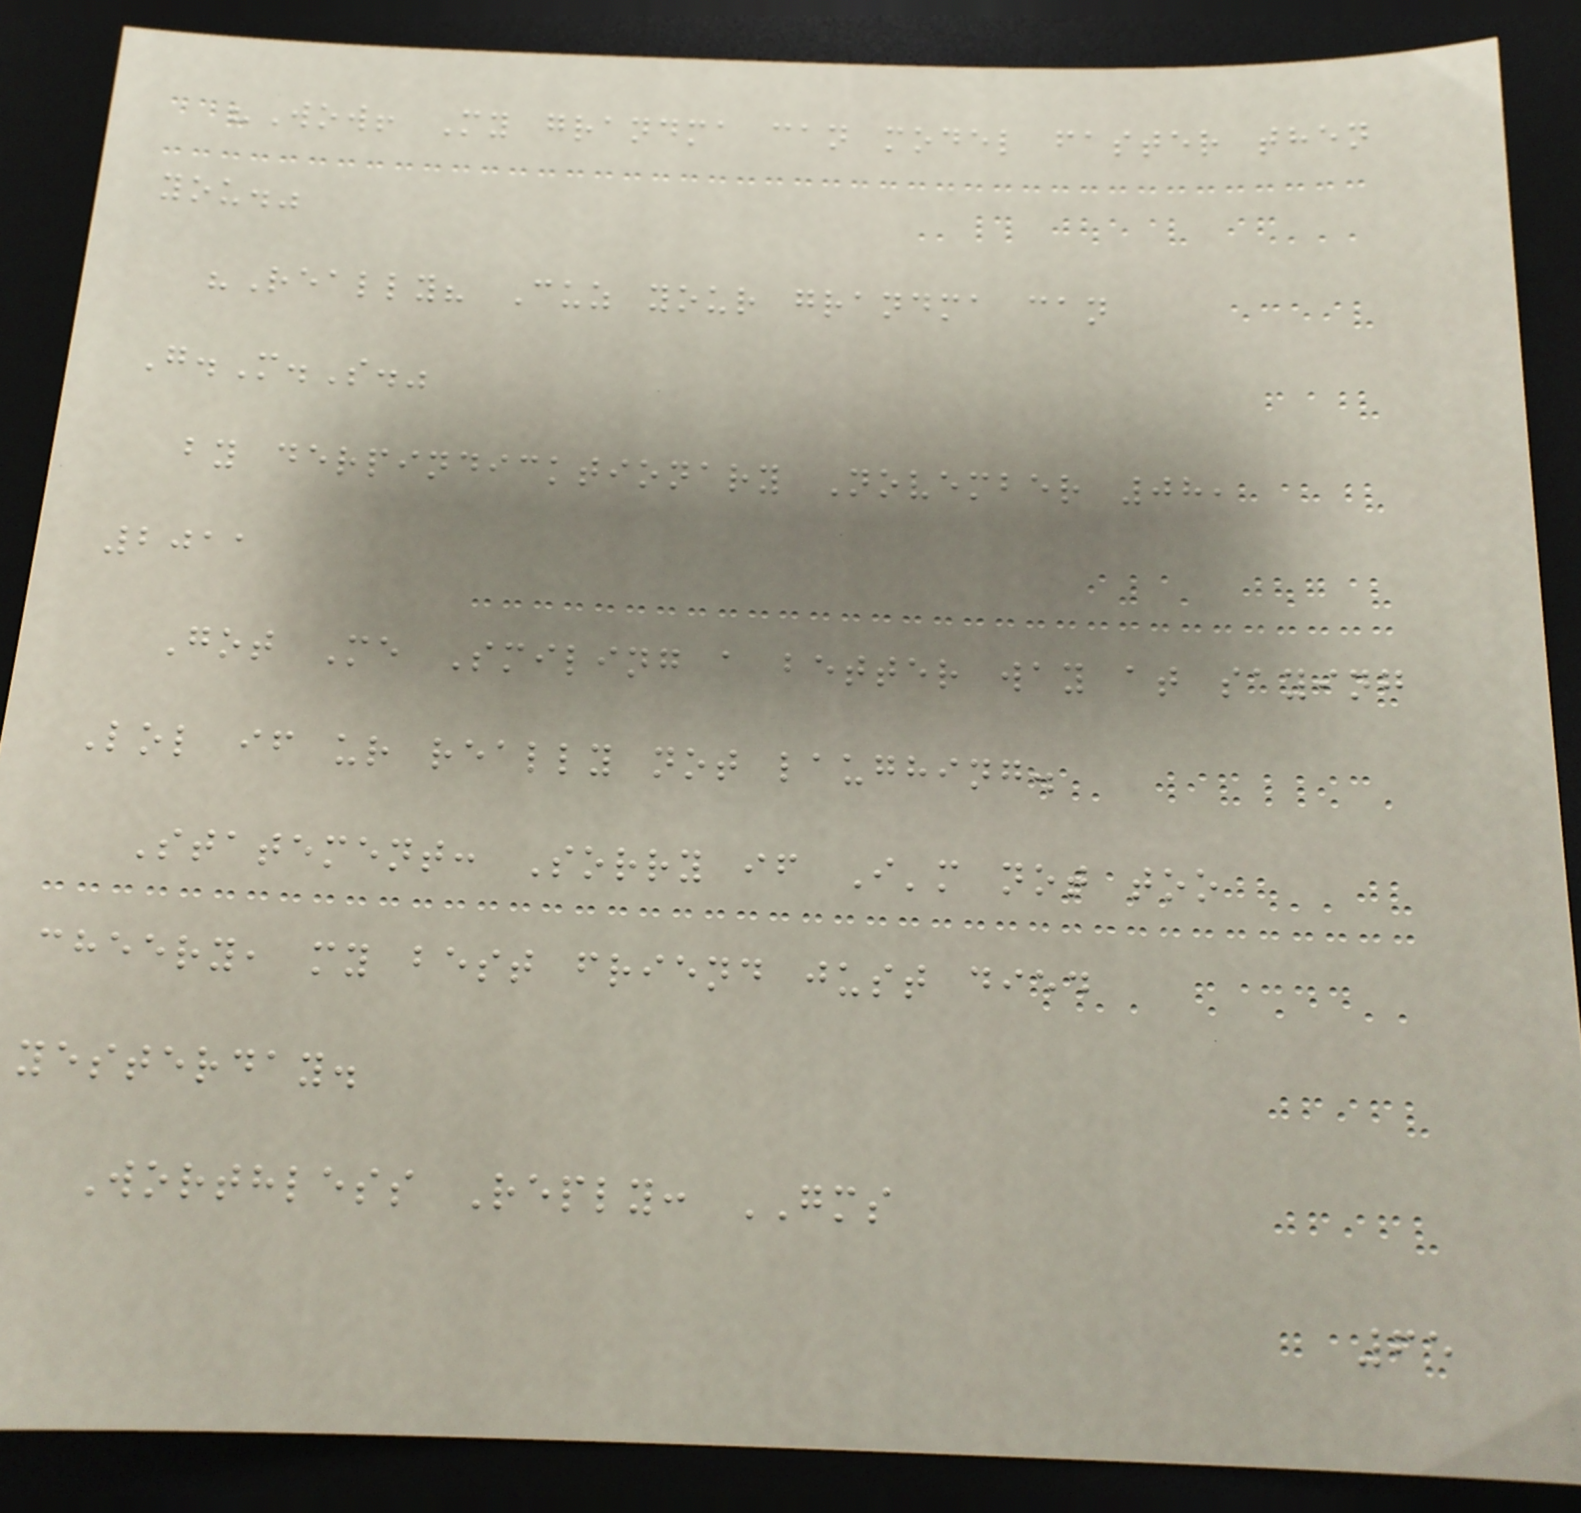"Wow! My grandma can model faster then
you."
"Really? Cuz your grandma can
G.M.S."
by derpindicktionary November 08,
2011
Got Me Smiling a better way at saying
Lol if ur really not laughing.
Statement: Sorry if I'm not too
cheery, my best friend just died
yesterday.
Worthless Reply: GMS
65
